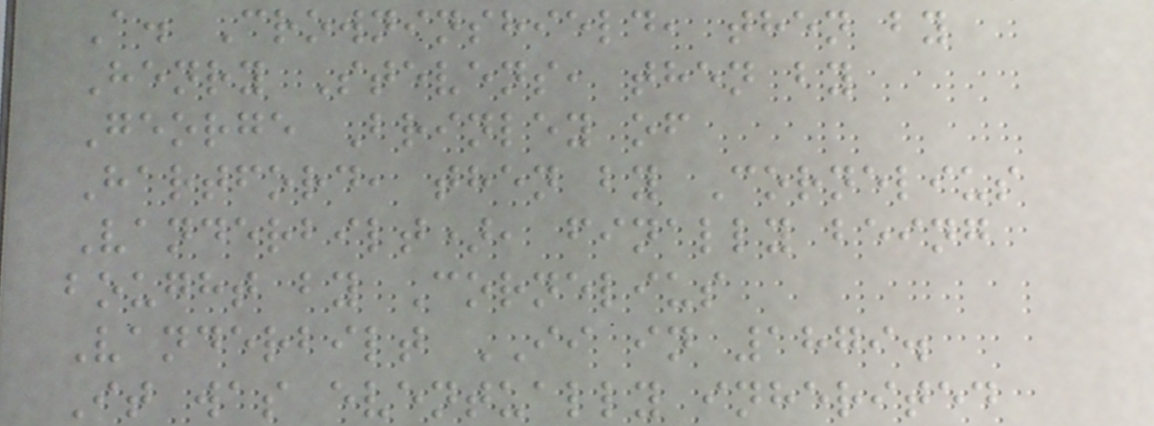A. Crowninshield, then by
Henry Stevens, then by
George Brinley of
Hartford, then by Cornelius
Vanderbilt), finally being
bought by Cornelius
Vanderbilt II in 1879.
It was eventually inherited
